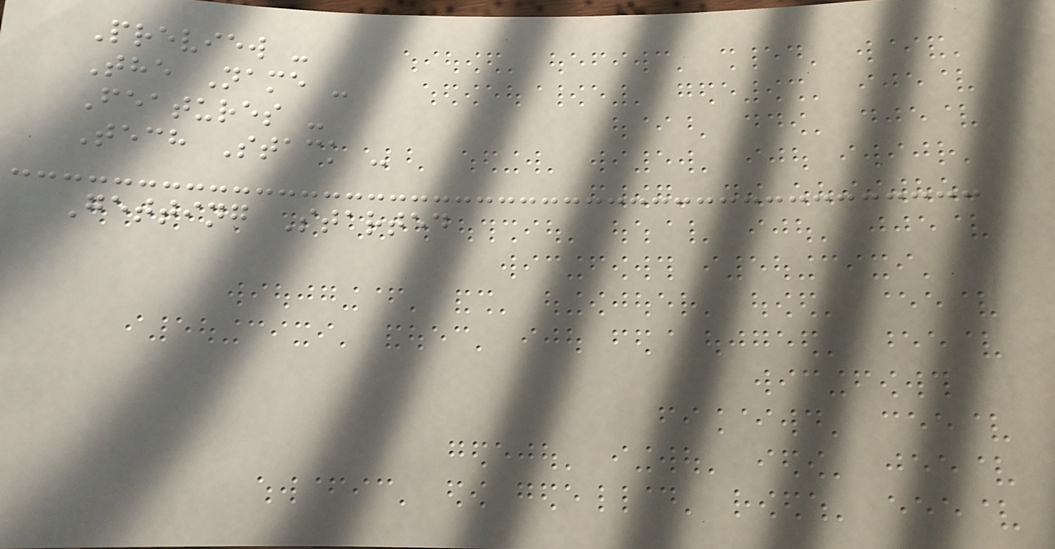Preview -
The Name -
Features -
Tech Stack -
Getting Started
